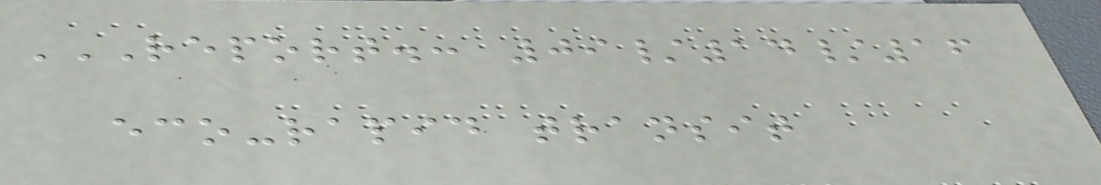REPORT.: 09/14/16
ECO-RAPID TRANSIT
